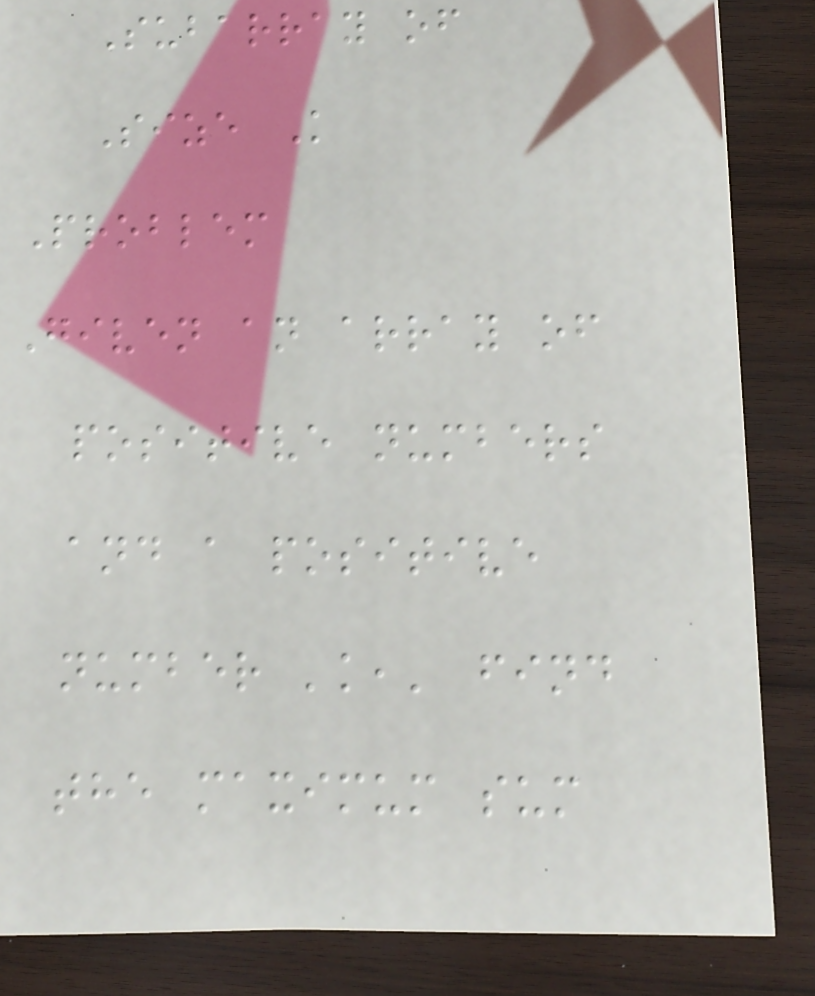Subarray of
Size K
Problem
Given an array of
positive numbers
and a positive
number 'k,' find
the maximum sum
